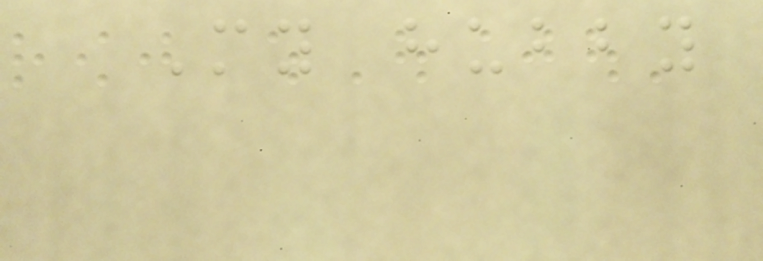My hubby
